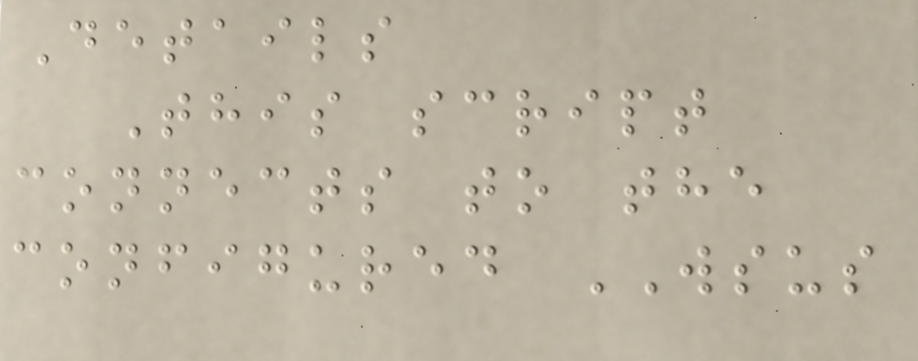Details
This script
connects to the
configured WSUS
